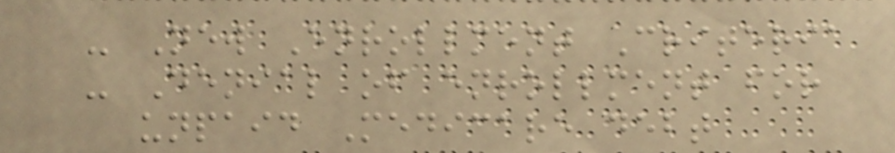- New Enrollment Criteria
- Denial of enrollment for
unpaid Medicare debt
